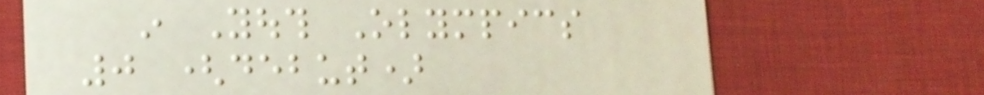in Youth Olympics
0 (debut)
